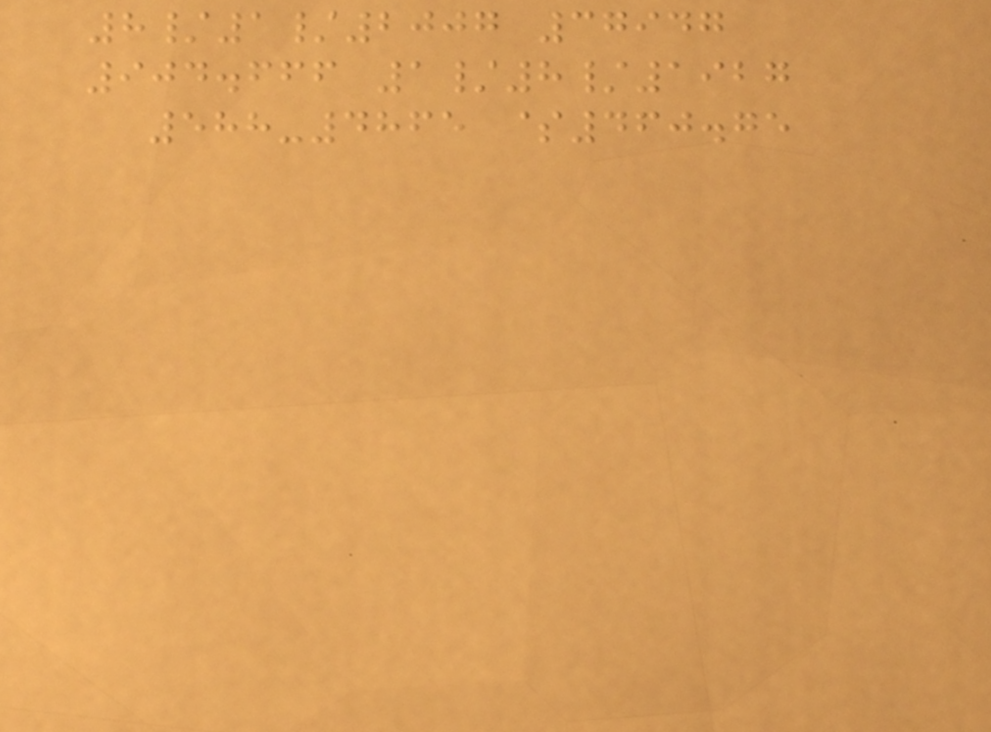8/1/2007 37947
904.666 1/8/1927
588-4865 $460.75
